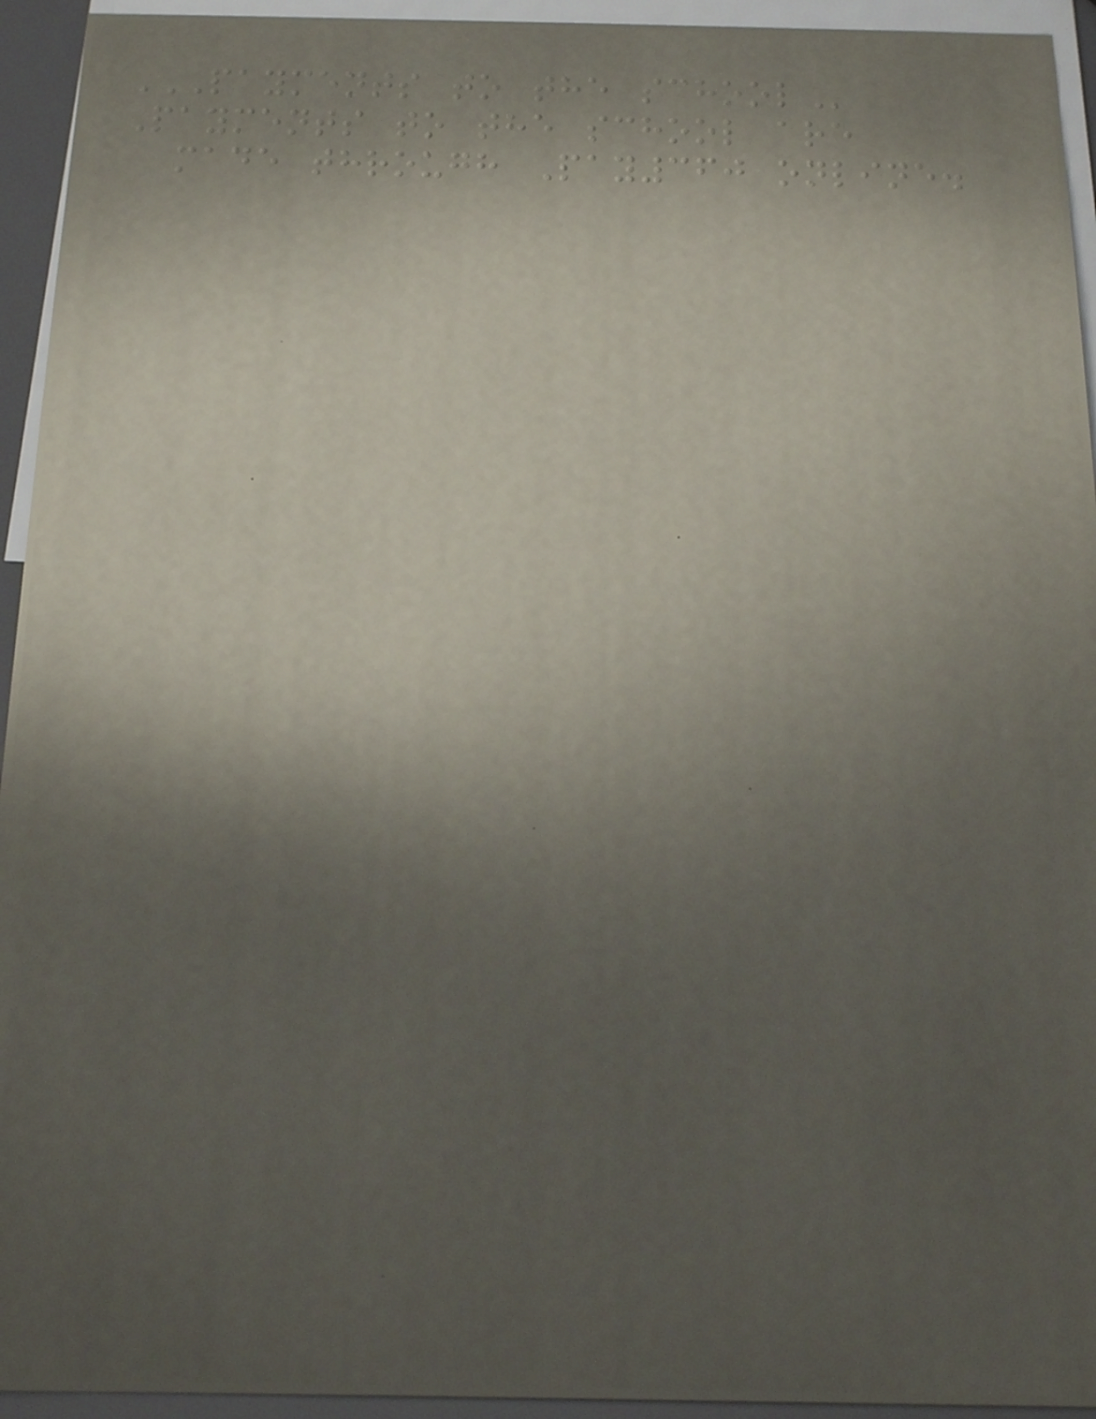PAYMENTS TO THE SCHOOL
Payments to the school are
made through Pay360 online.
